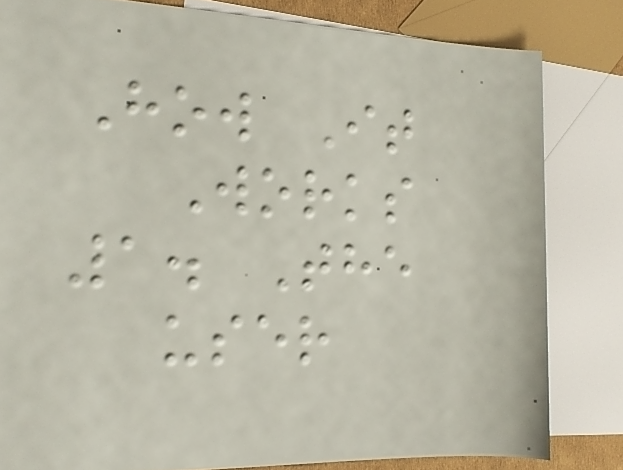How It
Works
1. The
user
